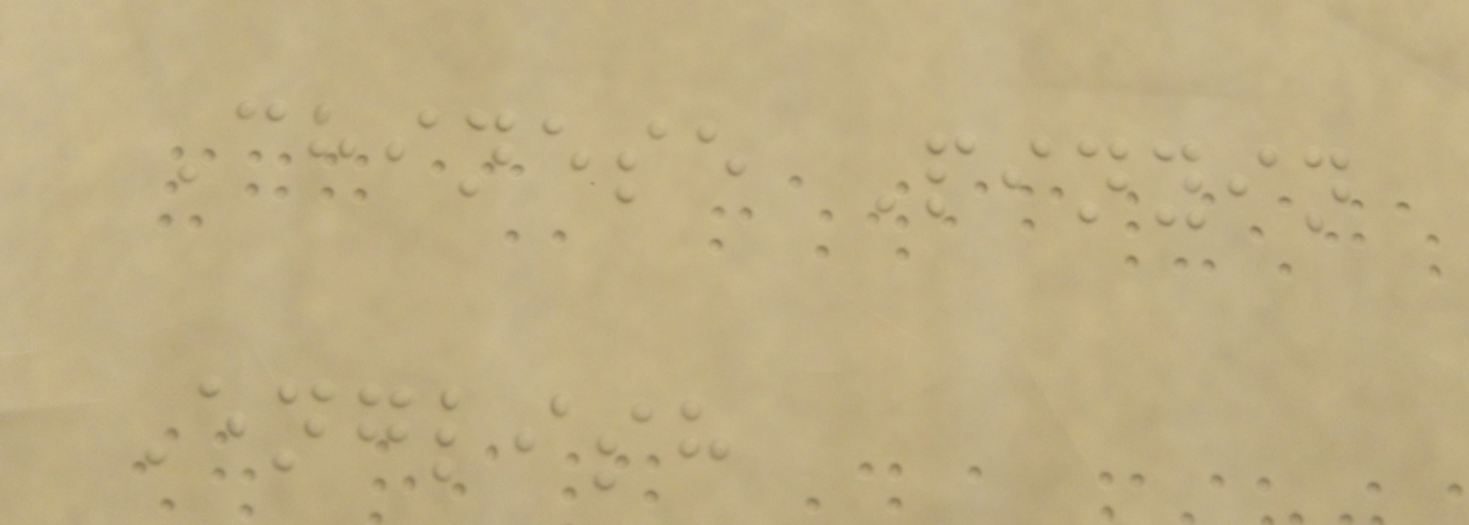Chinese Pinyin
English
